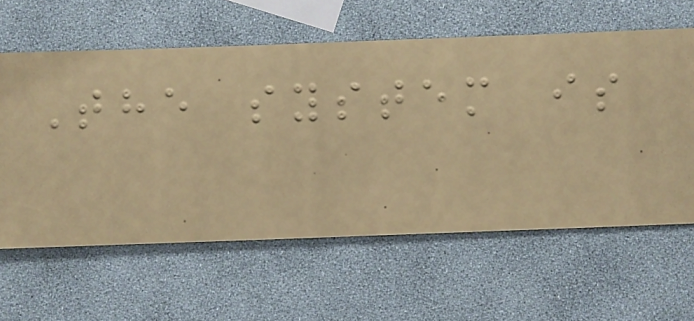The system is
